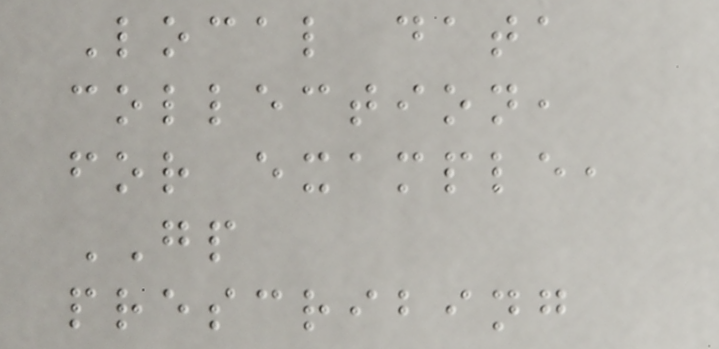Local data
collection,
for example,
GP
prescribing
